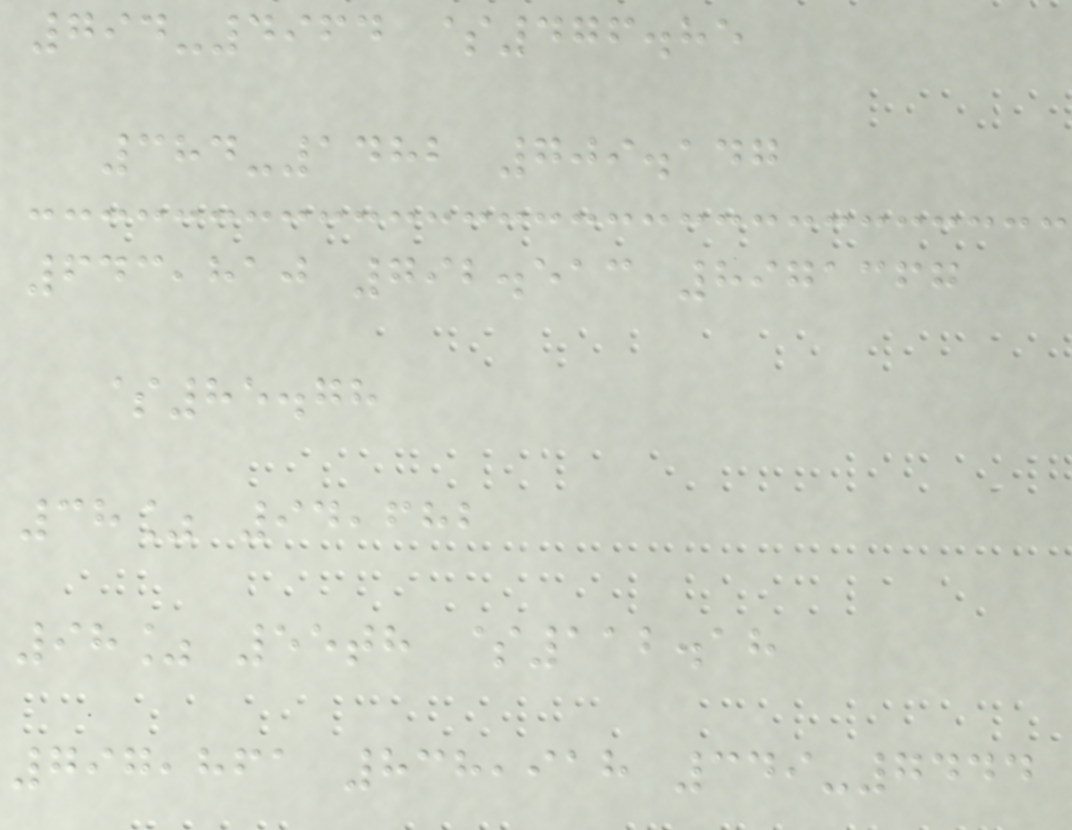794-4964 $476.85
384-1482 709.147
643,810 792.513 8971367
$85.78
38% 94,682
98% 55th $112.18
797,861 838,918 349-7444
